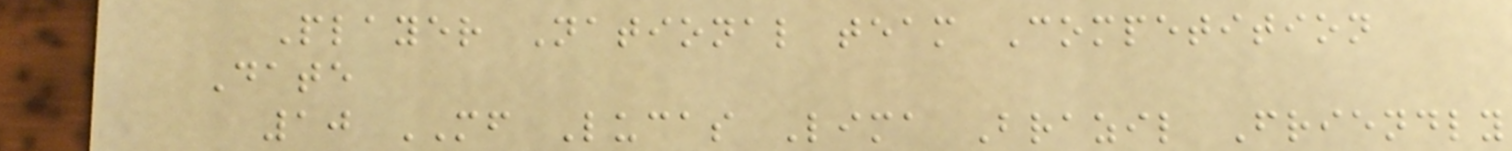Player National team Competition
Date
10 MF Lucas Lima Brazil Friendly
